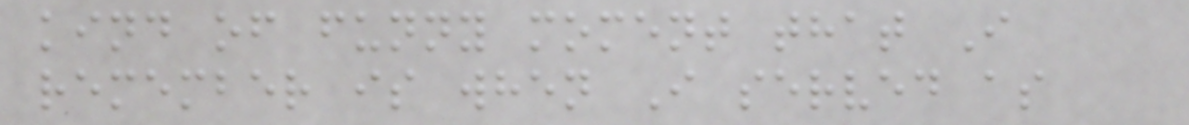kind of funny moment that I
remember is when I served as
